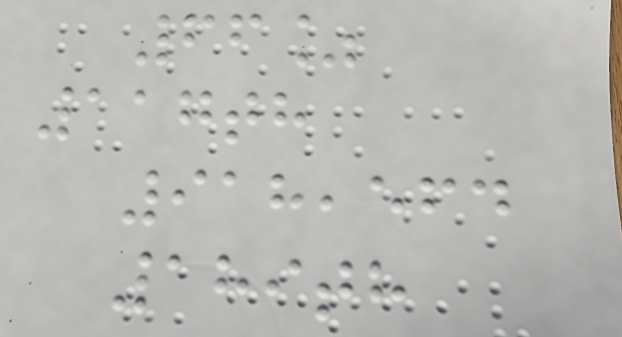66%
117th
918,564
189th
